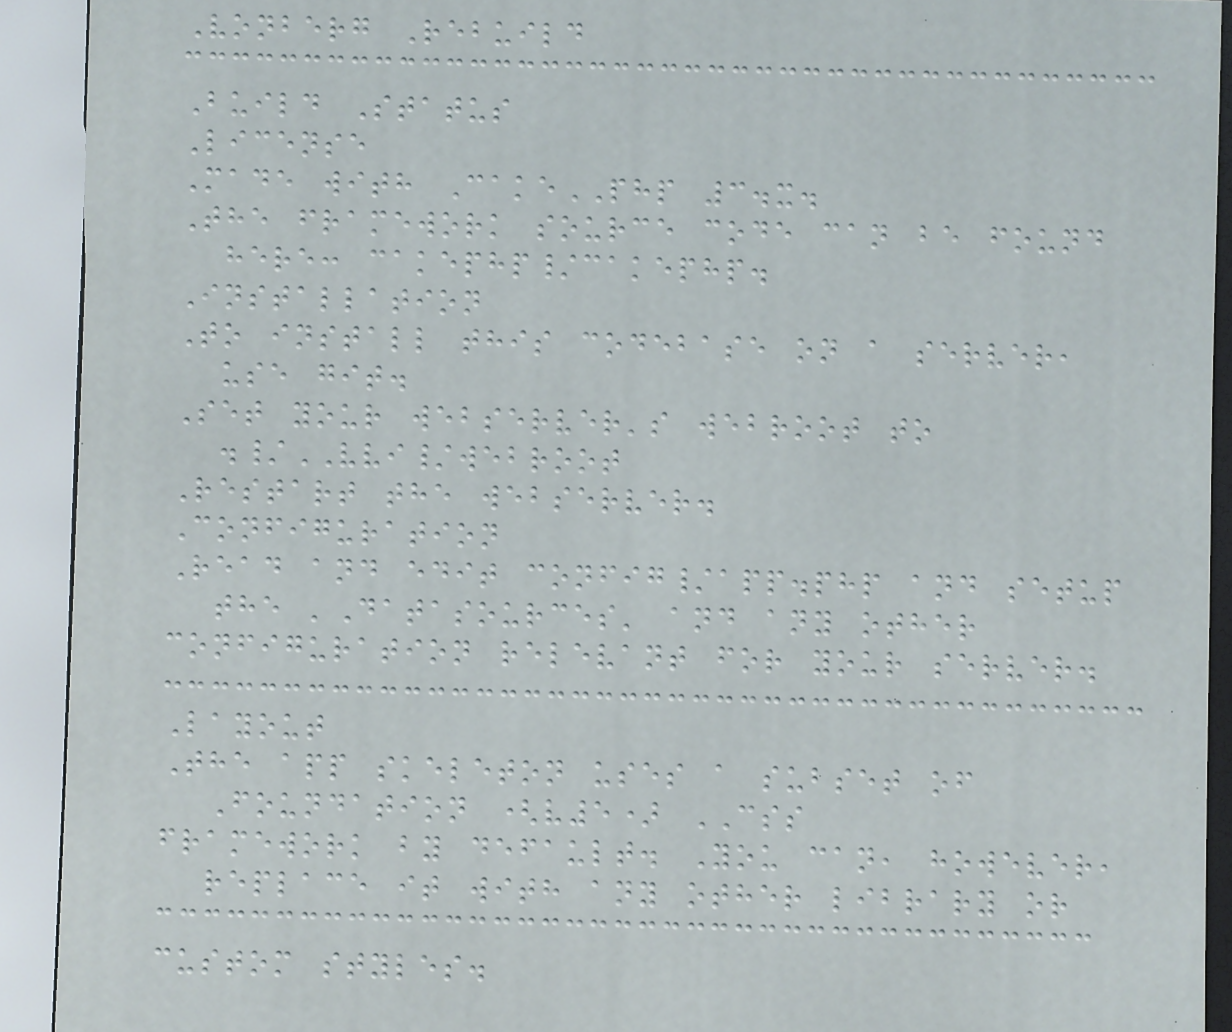Vonberg Rebuild
Build Status
License
Made with CakePHP 3.x.
The framework source code can be found
here: cakephp/cakephp.
Installation
To install this codebase on a server,
use git.
Set your webserver's webroot to
./VVI/webroot
Restart the webserver.
Configuration
Read and edit config/app.php and setup
the 'Datasources' and any other
configuration relevant for your server.
Layout
The app skeleton uses a subset of
Foundation (v5) CSS
framework by default. You can, however,
replace it with any other library or
custom styles.
